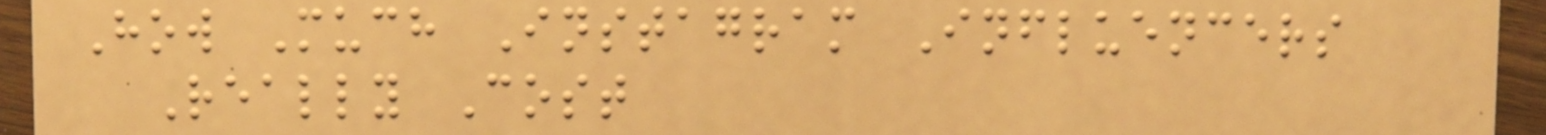How Much Instagram Influencers
Really Cost
